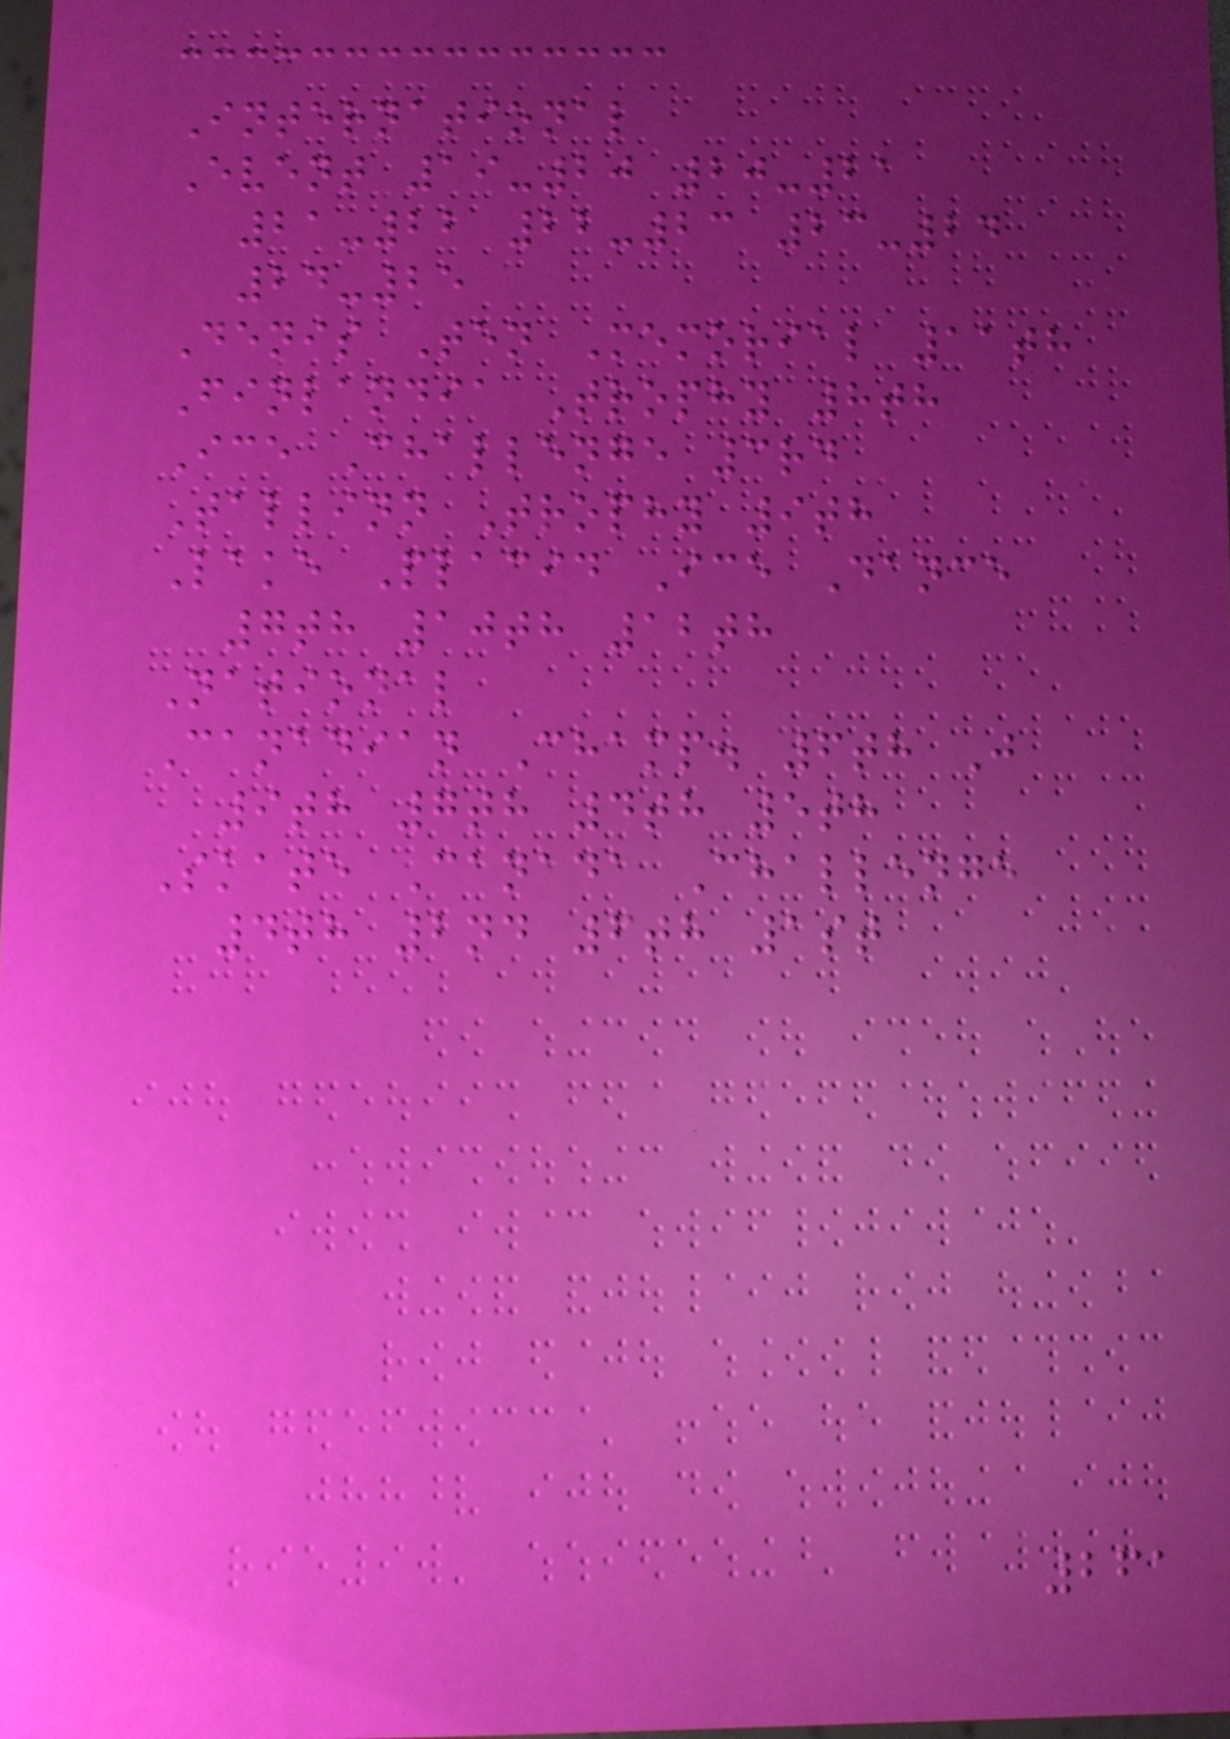International
Event 19-20 20-21
21-22 22-23 23-24
24-25
Denis Ten Memorial 11th
Finlandia Trophy 8th
Ice Challenge 3rd
Tallinn Trophy 9th
Lake Placid Ice Dance
7th 10th 12th
National
Canadian Champ. 6th J
9th 7th 4th 5th
Skate Canada Challenge
4th 2nd 6th 1st
261
